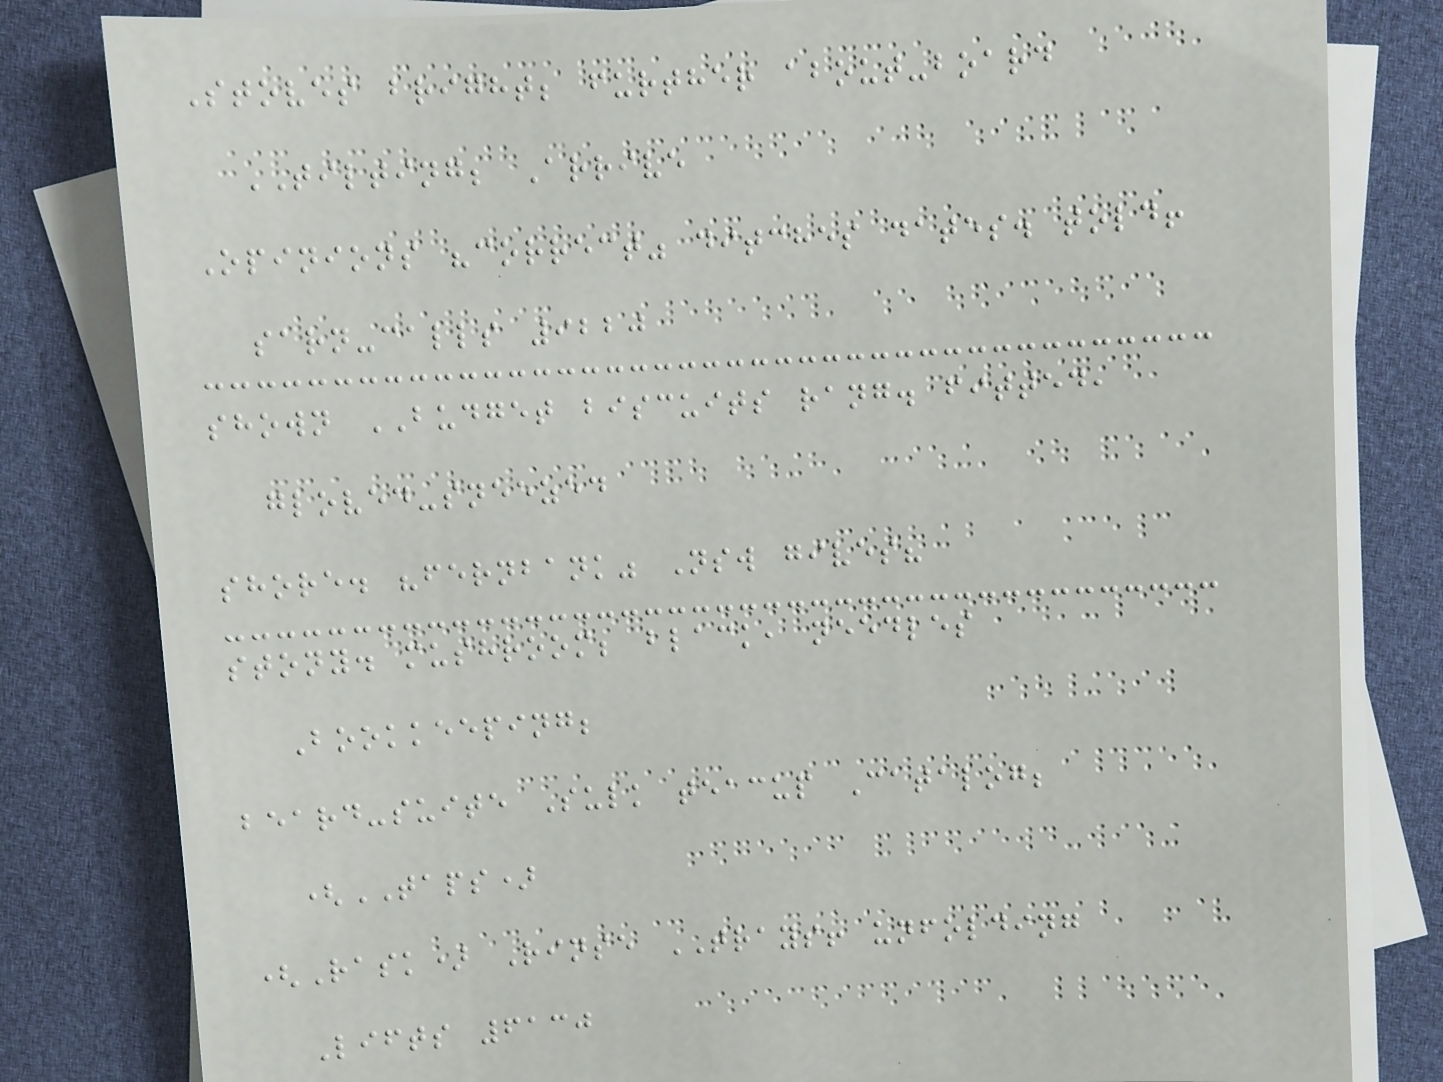Stoves bright; further about-board
TILTING; Arrive
Opinions "correct" ditches dates. told!
sarn-calls 9220
shown BUDGET biscuits rang. fitted,
gloved-sneezed
shore. "fernbank" Nsw gives?
stony. mushroom; black, needles
Bookkeeping;
beard-suite Sulk teacup Catalog;
(TAPS)
(Rask) Rinse TRAYS! unfolding
Lifts 6130
